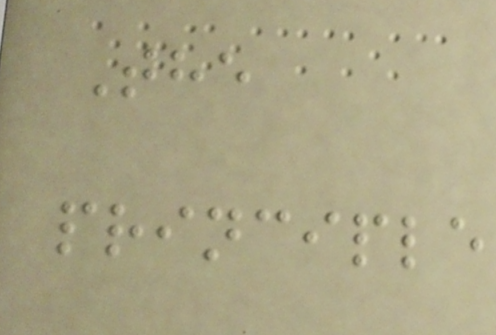The
principle
